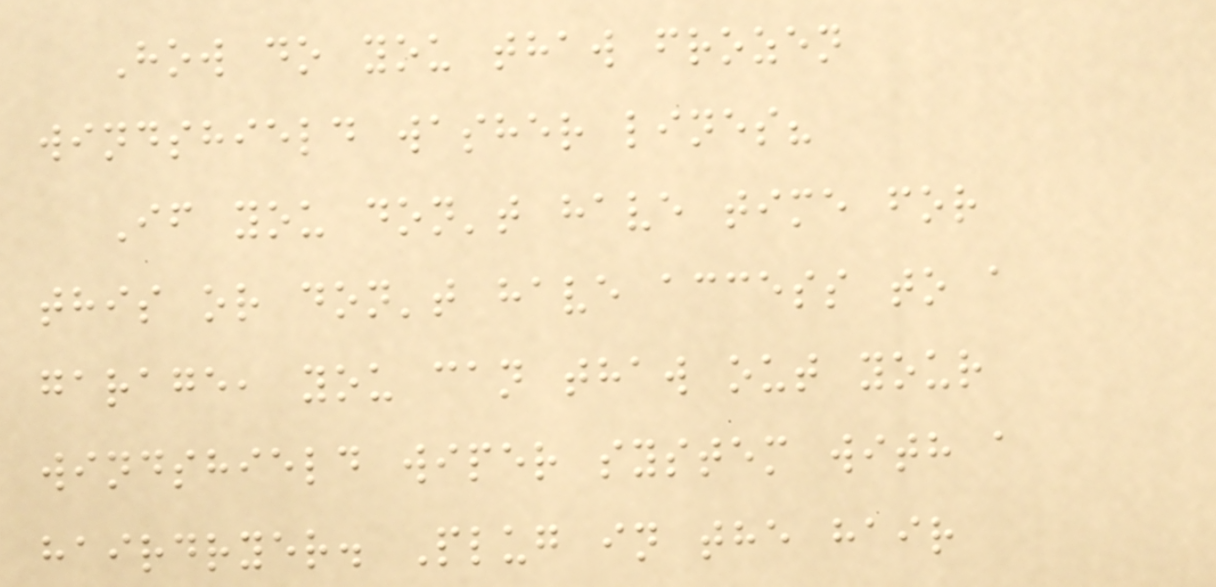How do you thaw frozen
windshield washer lines?
If you don't have time for
this or don't have access to a
garage, you can thaw out your
windshield wiper system with a
hairdryer. Plug in the hair
